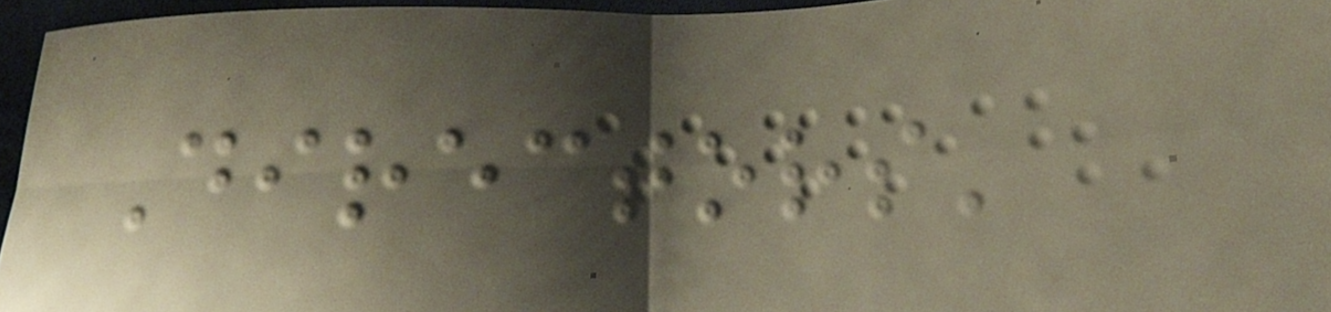Directors'
